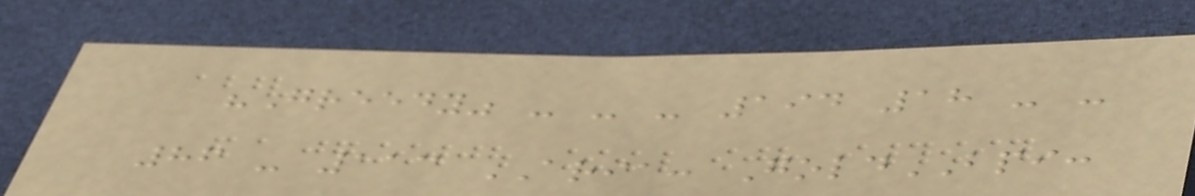"Greedy" - - - 194 18 - -
86 - 113 ARIA: GoldBPI:
